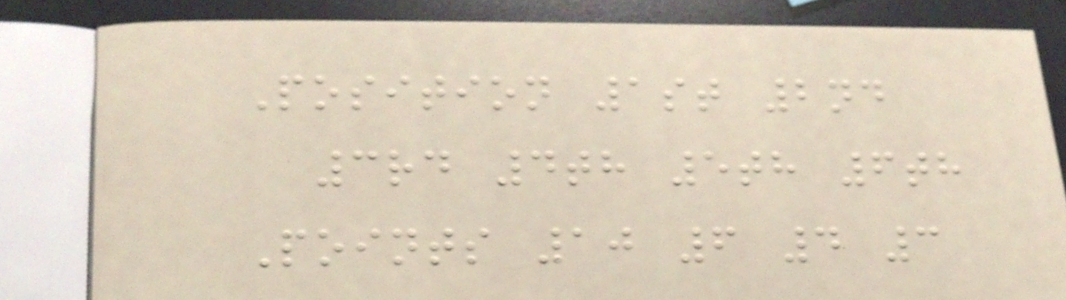Position 1st 2nd
3rd 4th 5th 6th
Points 10 6 4 3
